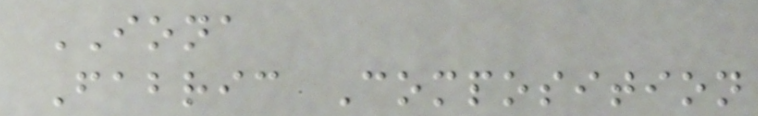IONA
Fabric Composition
